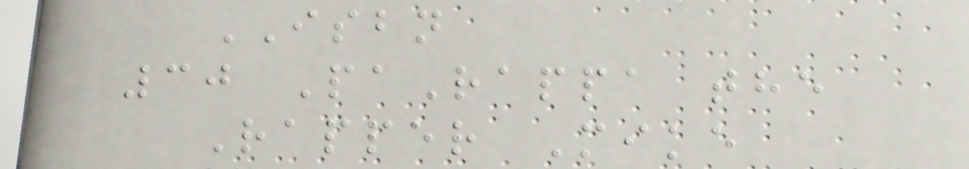ISBN
30 PaRappa the
Rapper Mike
